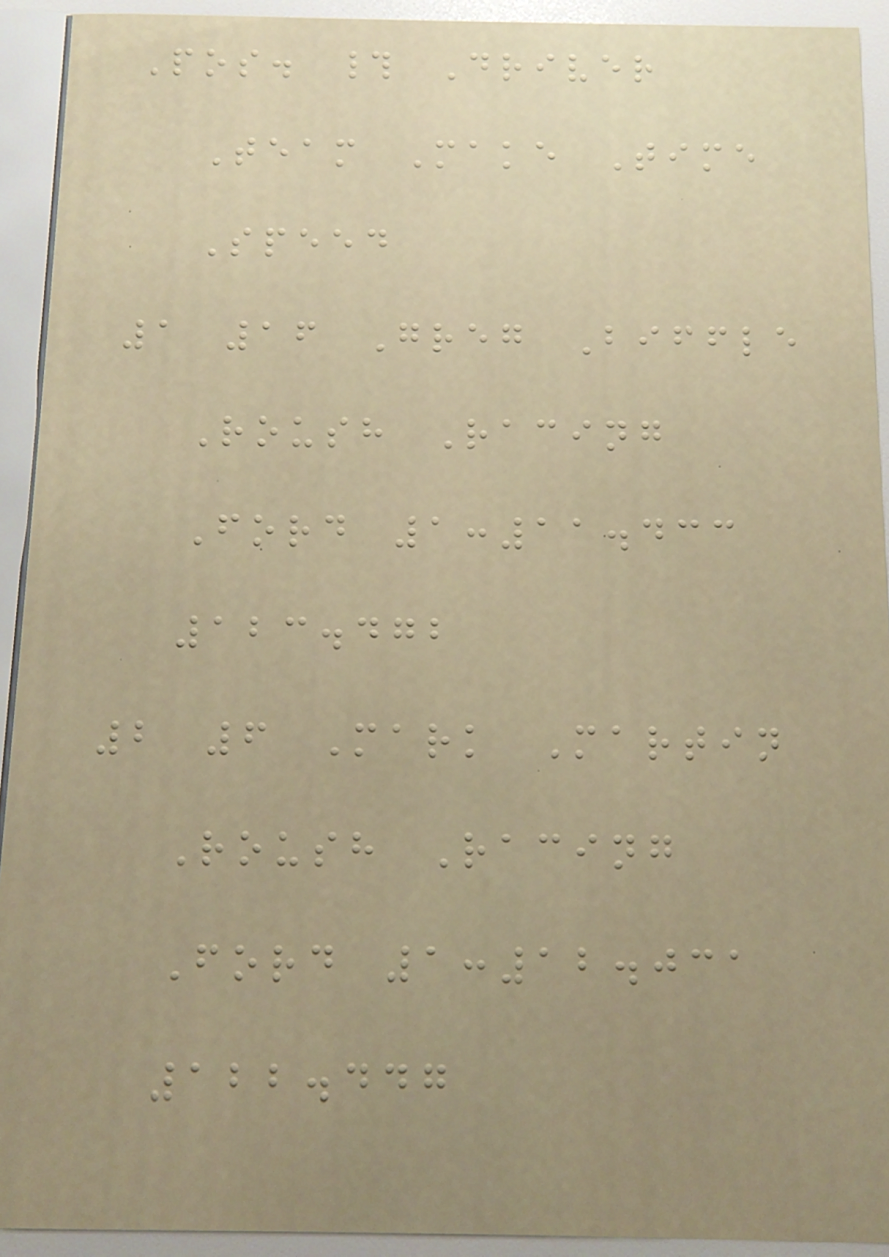Pos. # Driver
Team Make Time
Speed
1 16 Greg Biffle
Roush Racing
Ford 1:11.433
123.472
2 6 Mark Martin
Roush Racing
Ford 1:12.031
122.447
